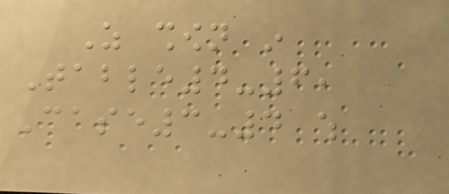As shown in
Table4-6,
Case3-4 which
